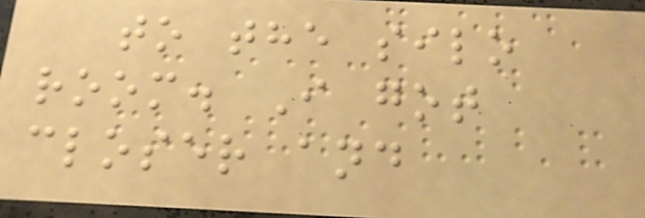to the silo
room. I got
closer and
